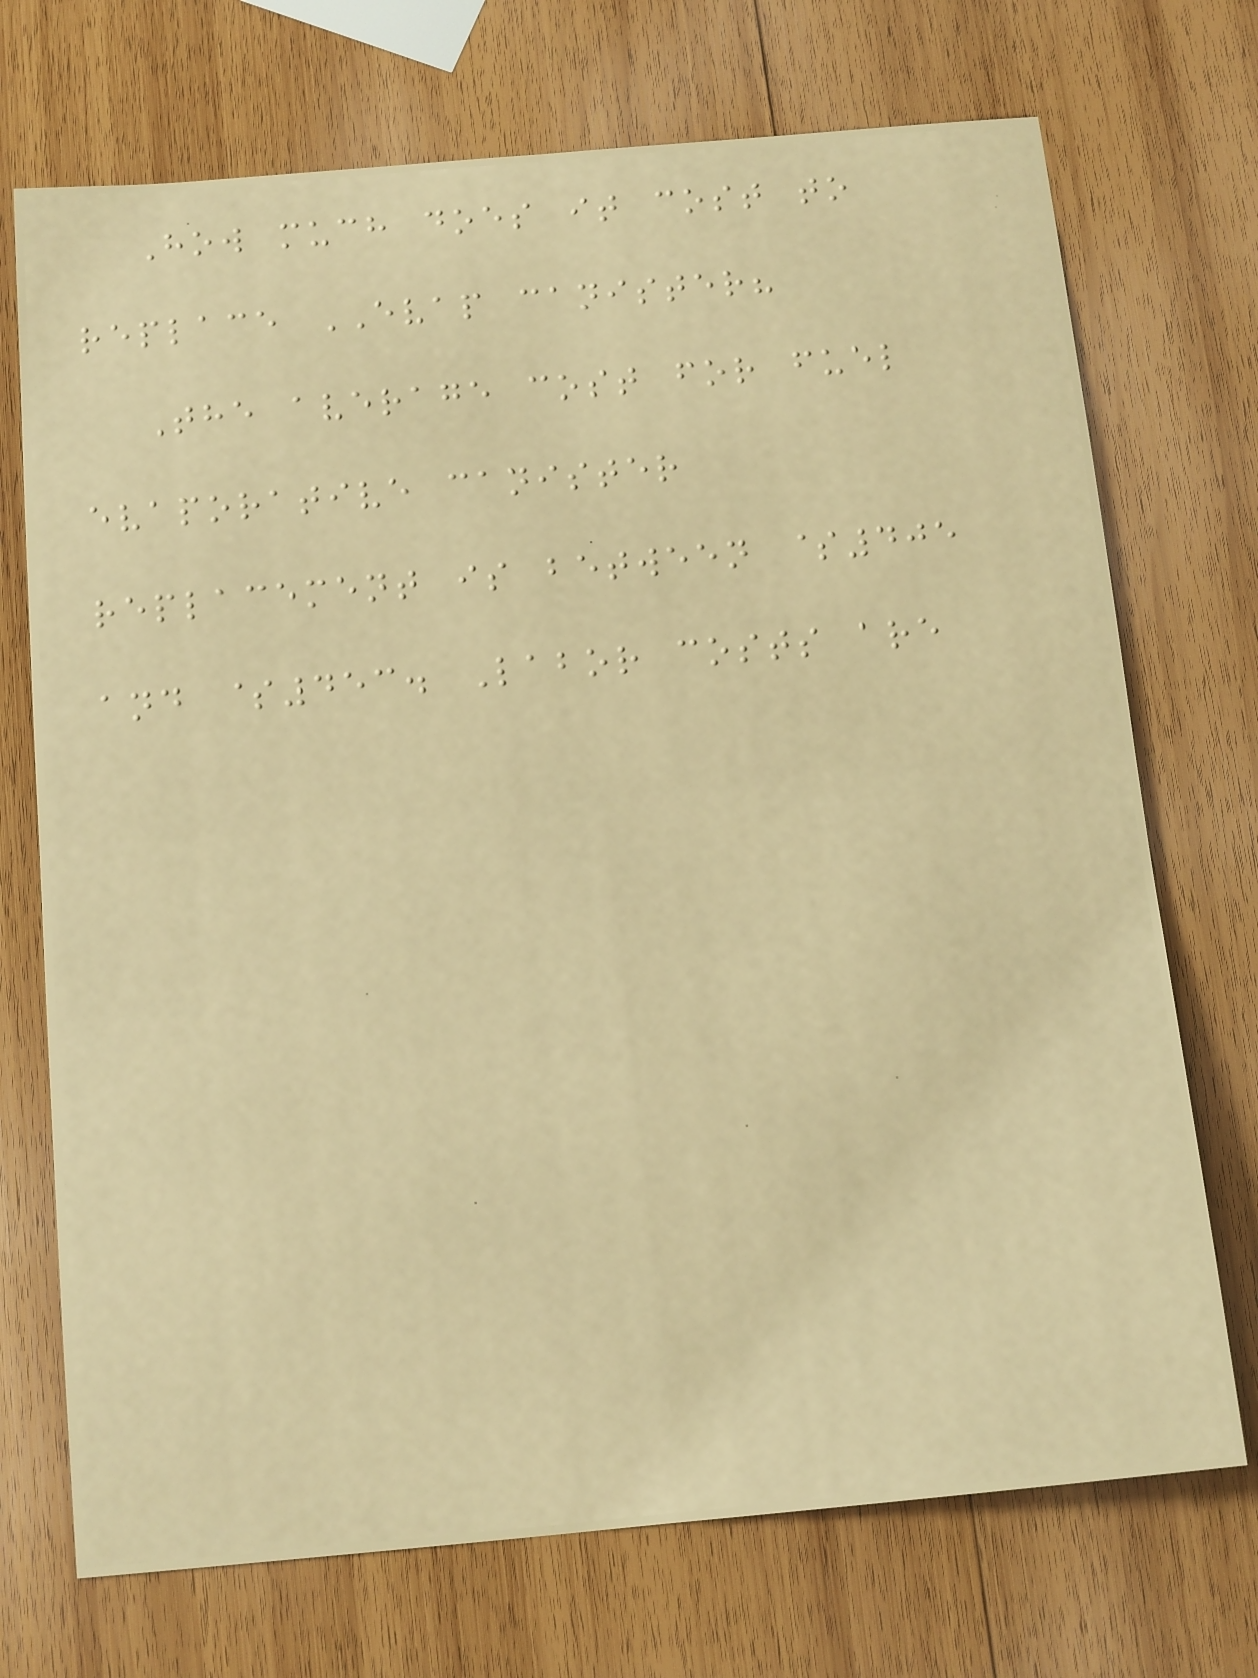How much does it cost to
replace EVAP canister?
The average cost for fuel
evaporative canister
replacement is between $405
and $453. Labor costs are
